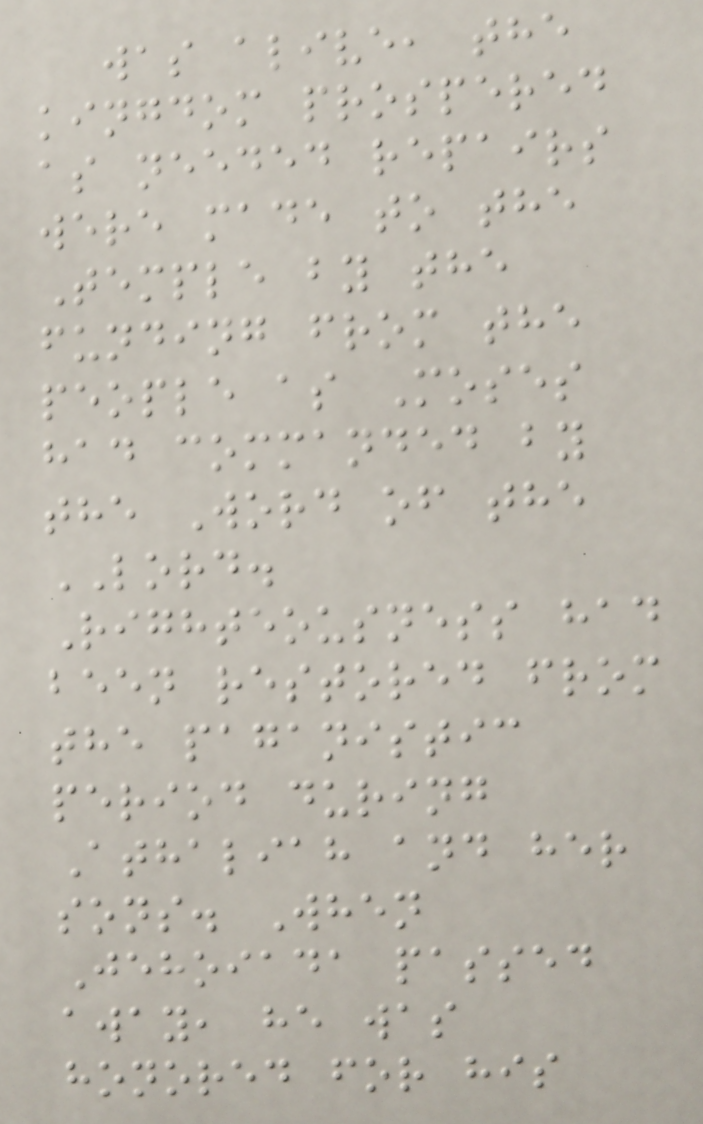was alive, the
kingdom prospered
as needed repairs
were made to the
Temple by the
funding from the
people as Moses
had commanded by
the Word of the
LORD.
Righteousness had
been restored from
the paganistic
period during
Athaliah and her
sons. When
Jehoiada passed
away, he was
honored for his
